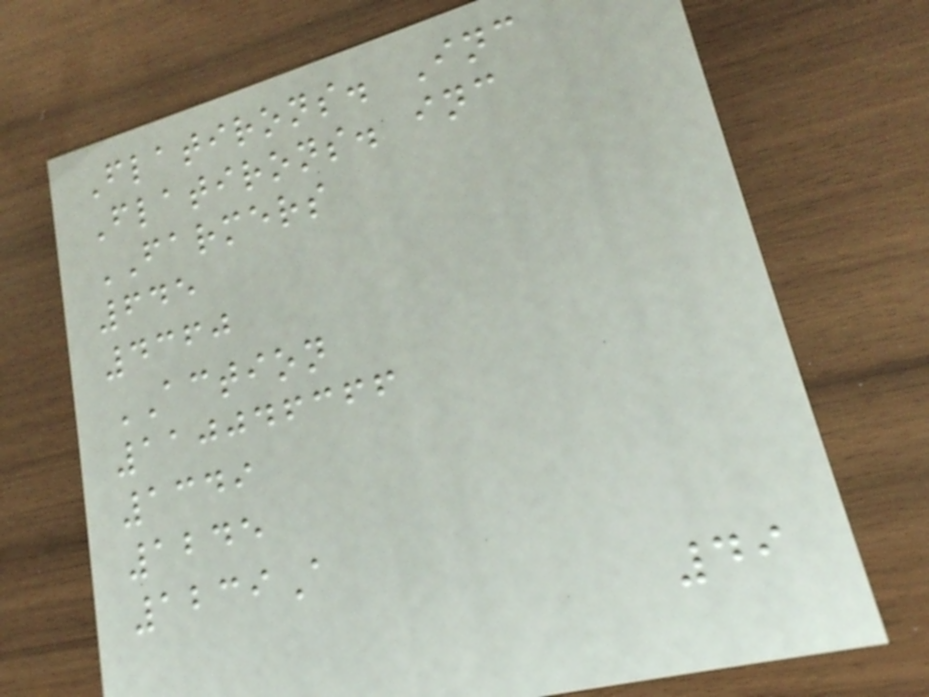Flatirons. Inc
Flatirons. inc
FARMERS
645
4360
ACTION
110046366
1349
1245
1239A
49
